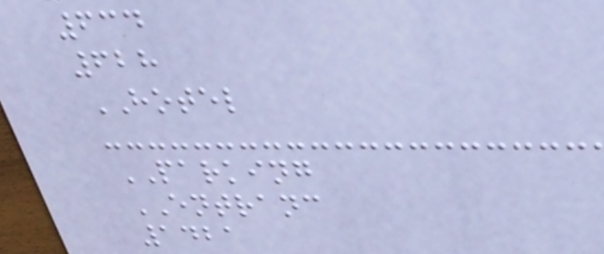634
628
HOTEL
PARKING
ENTRANC
1421
